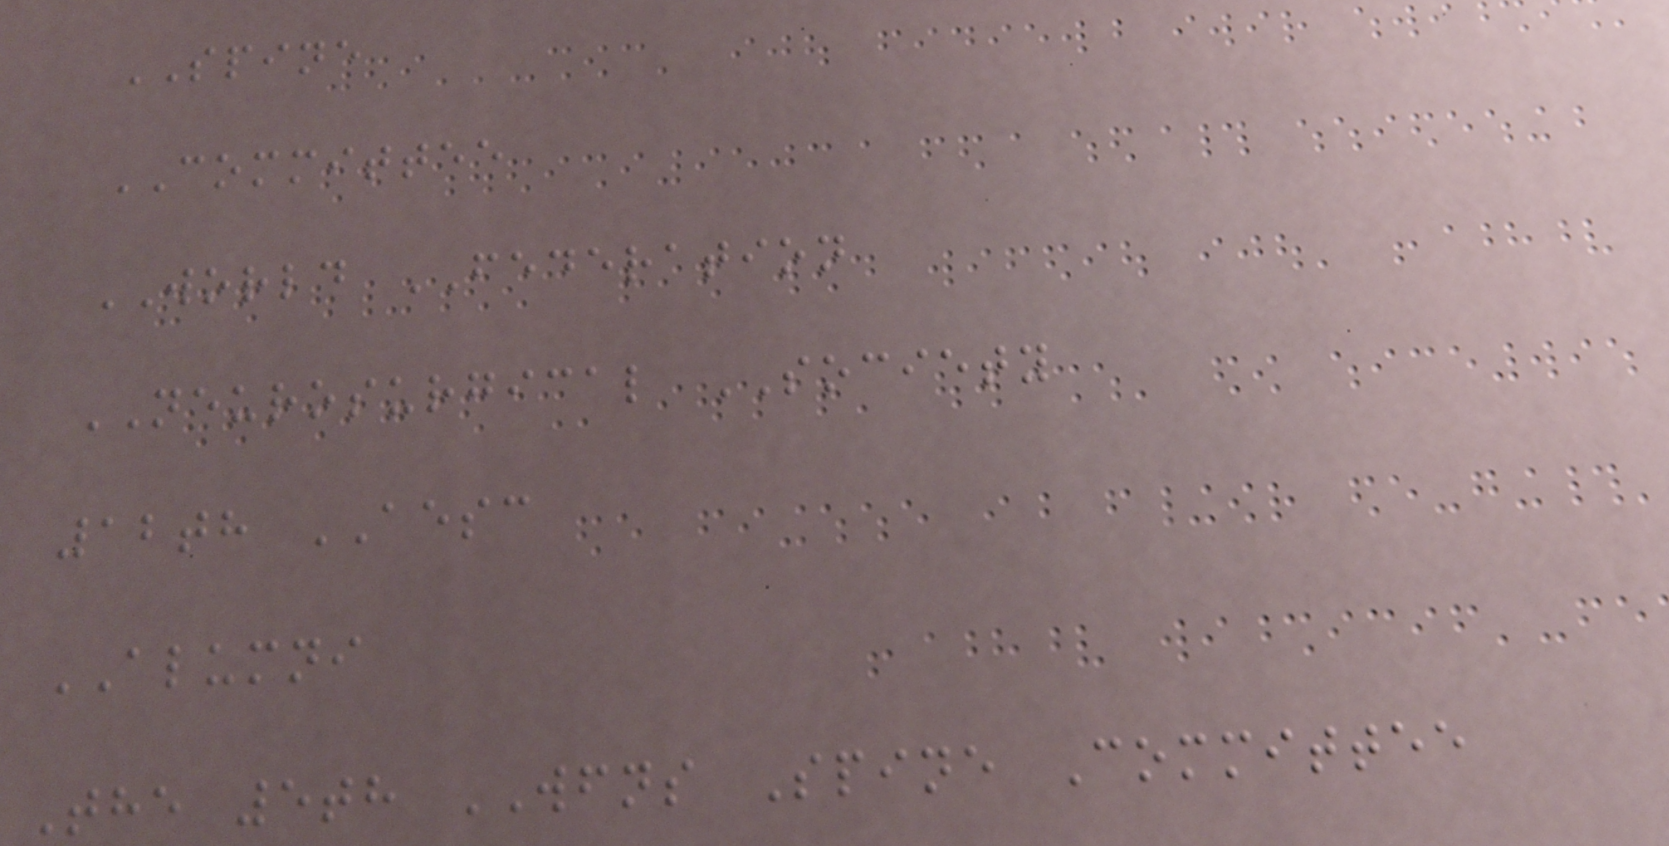SPINE
COMMITTEE
WORLD FEDERATION
NEUROSURGICAL SOCIETY
12th AESC
ALUMNI
The 5th WFNS Spine Committee
